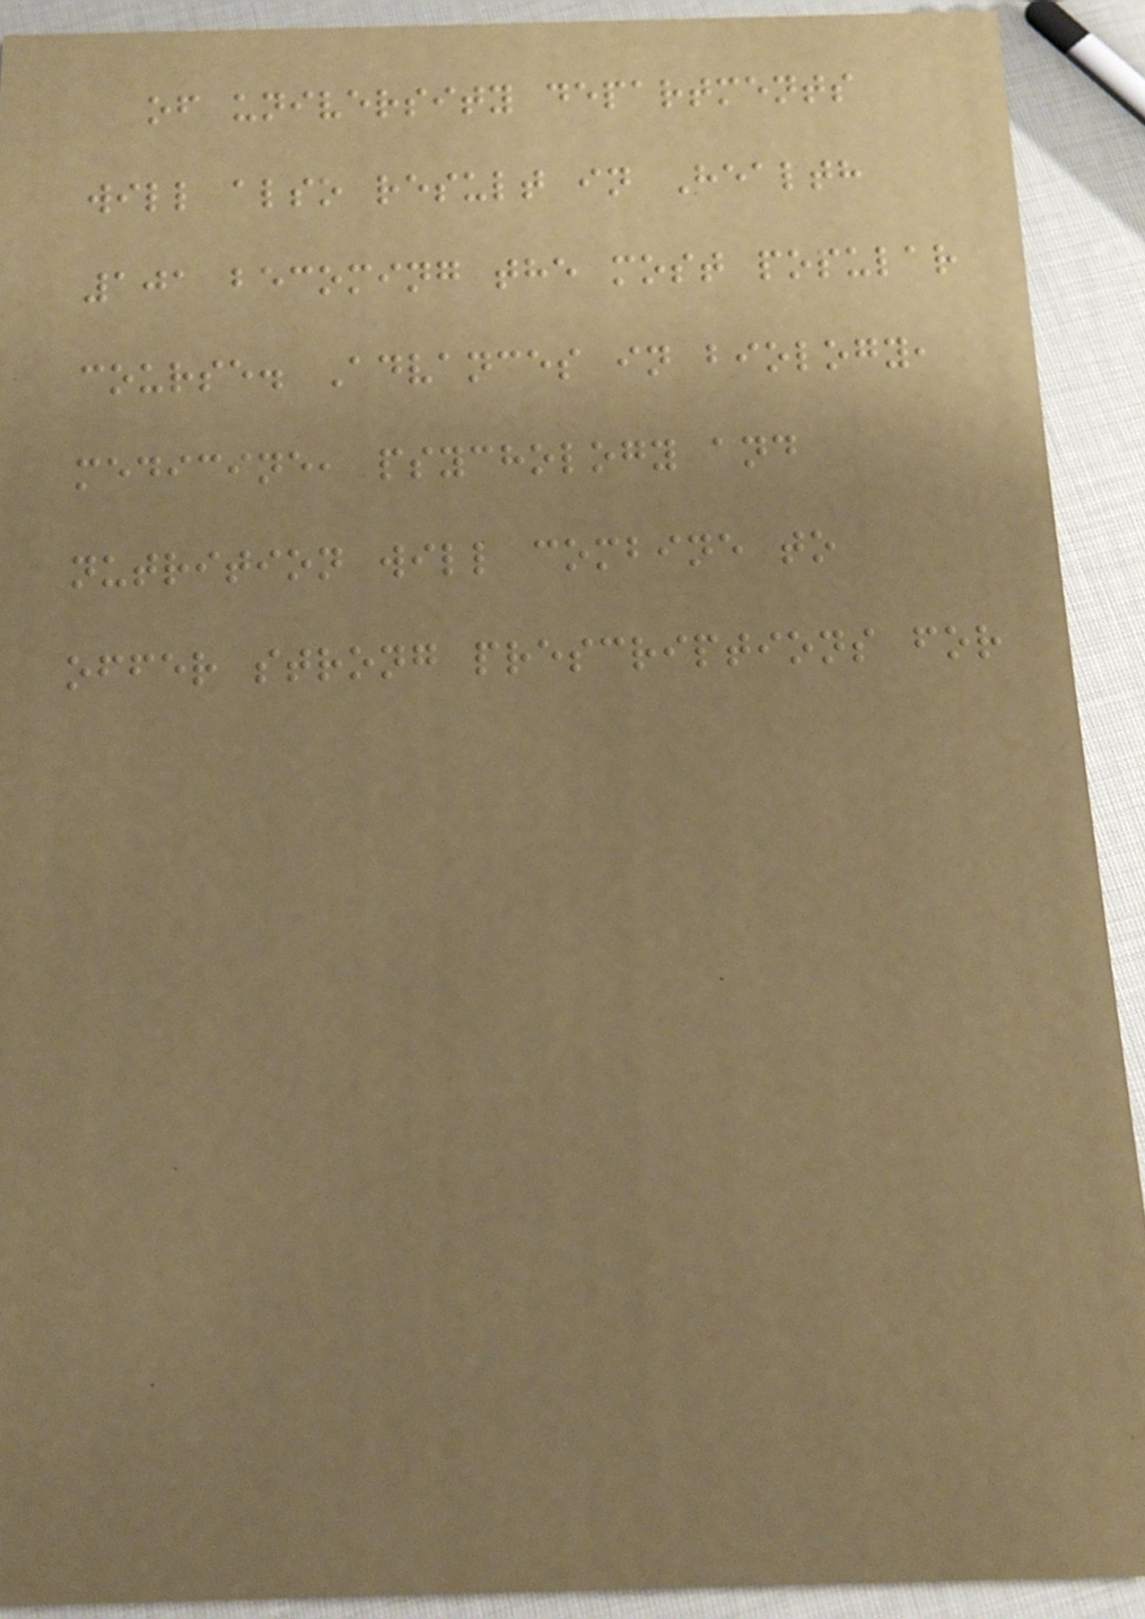of university departments
will also result in Health
101 becoming the most popular
course. Advances in biology,
medicine, psychology and
nutrition will combine to
offer strong prescriptions for
